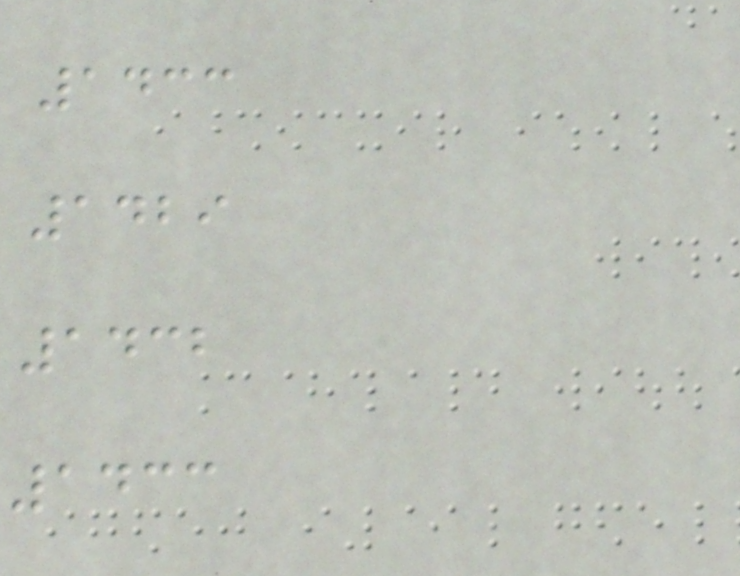1433
1429
1432
1433
